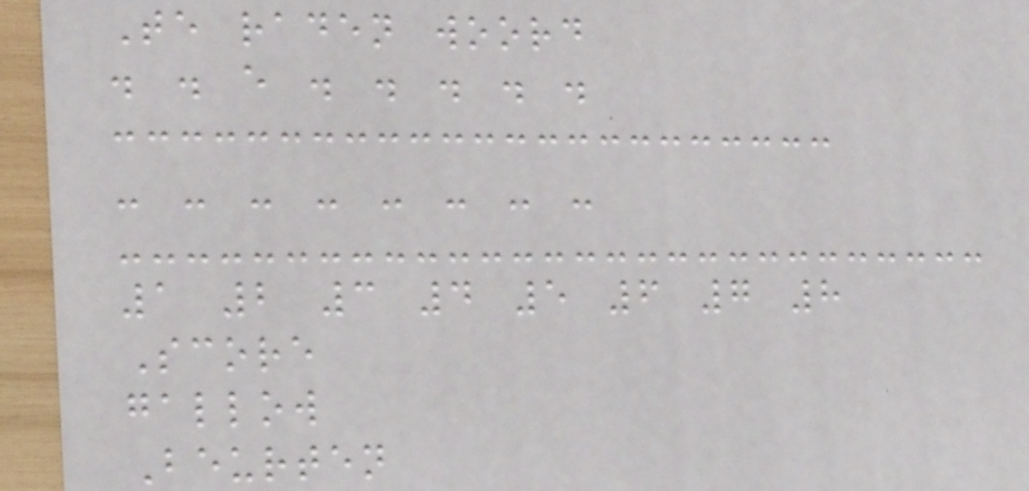Te raden woord
. . e . . . . .
- - - - - - - -
1 2 3 4 5 6 7 8
Score
gallow
Beurten
